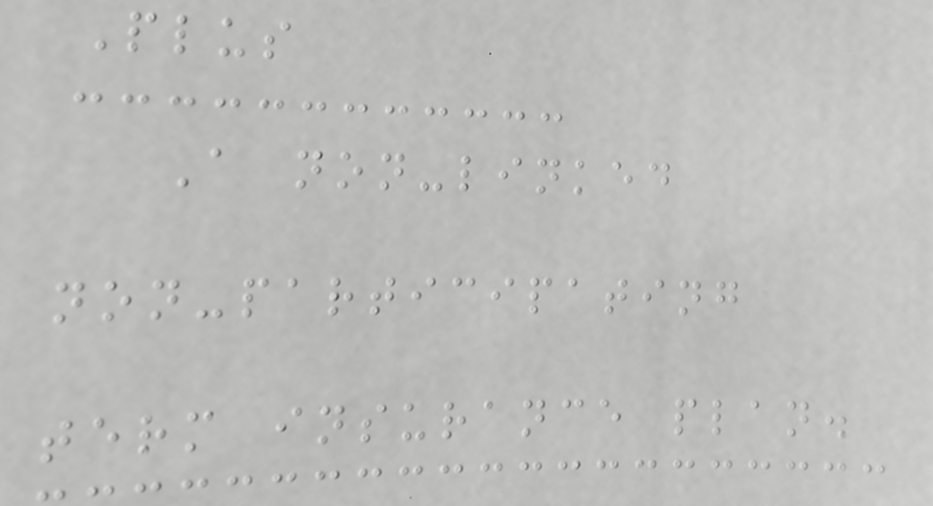Plus
A non-linked
non-participating
term insurance plan.
